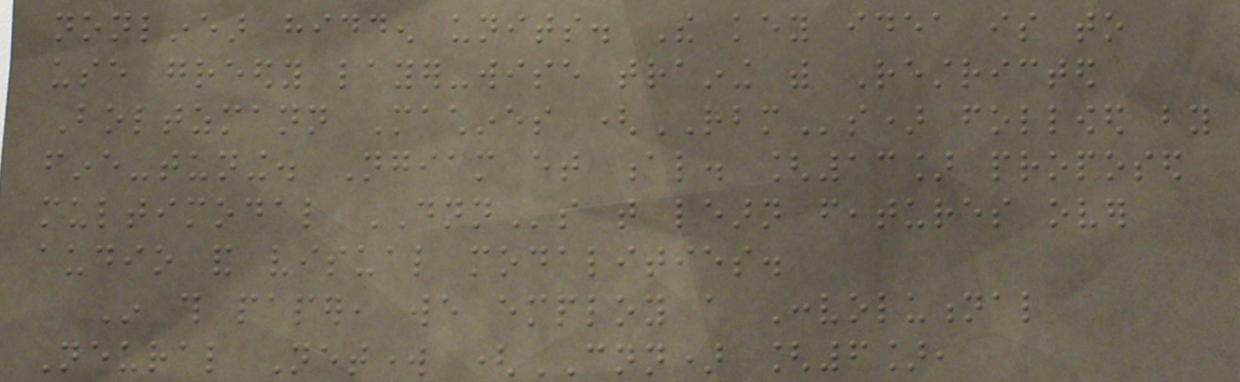nonlinear hidden units. The key idea is to
use greedy layer-wise training with Restricted
Boltzmann Machines (RBMs) followed by
fine-tuning. Ngiam et al. [13] proposed
multimodal DNNs that learn features over
audio and visual modalities.
In this paper, we employ a Convolutional
Neural Network (CNN) [6],
